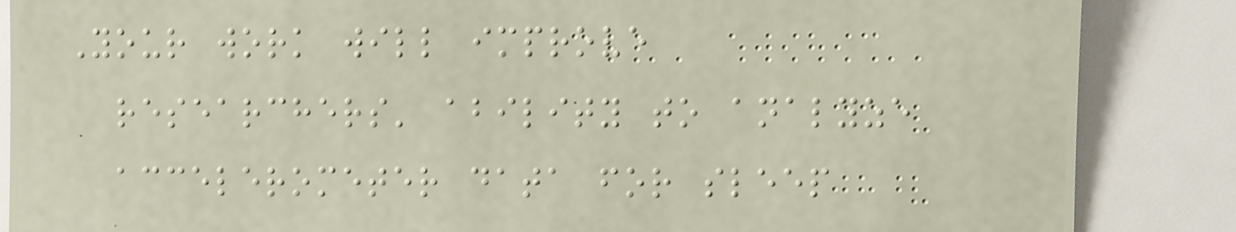Your work will improve
researchers' ability to analyze
accelerometer data for sleep
